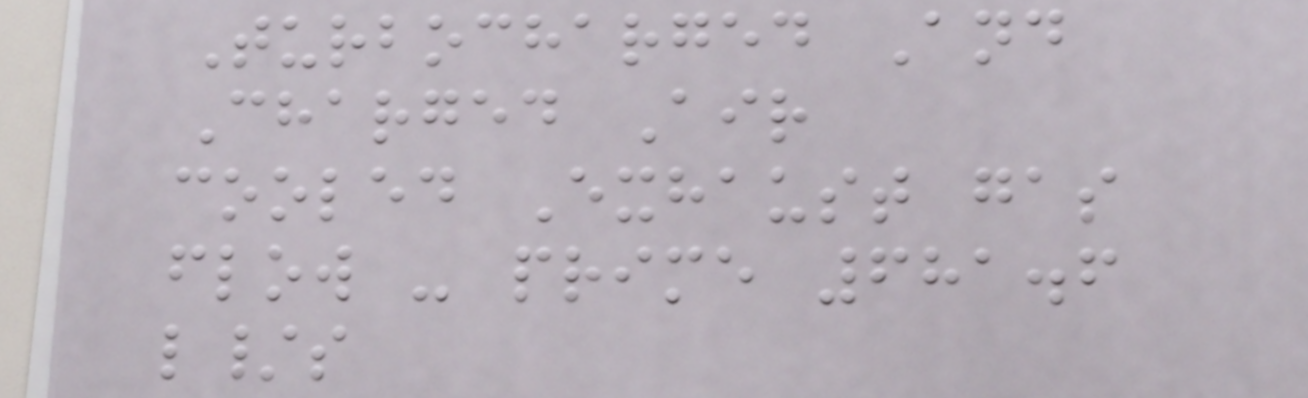Turbocharged And
Charged Air
cooled Exhaust gas
flow - prime 681.6
l/s
